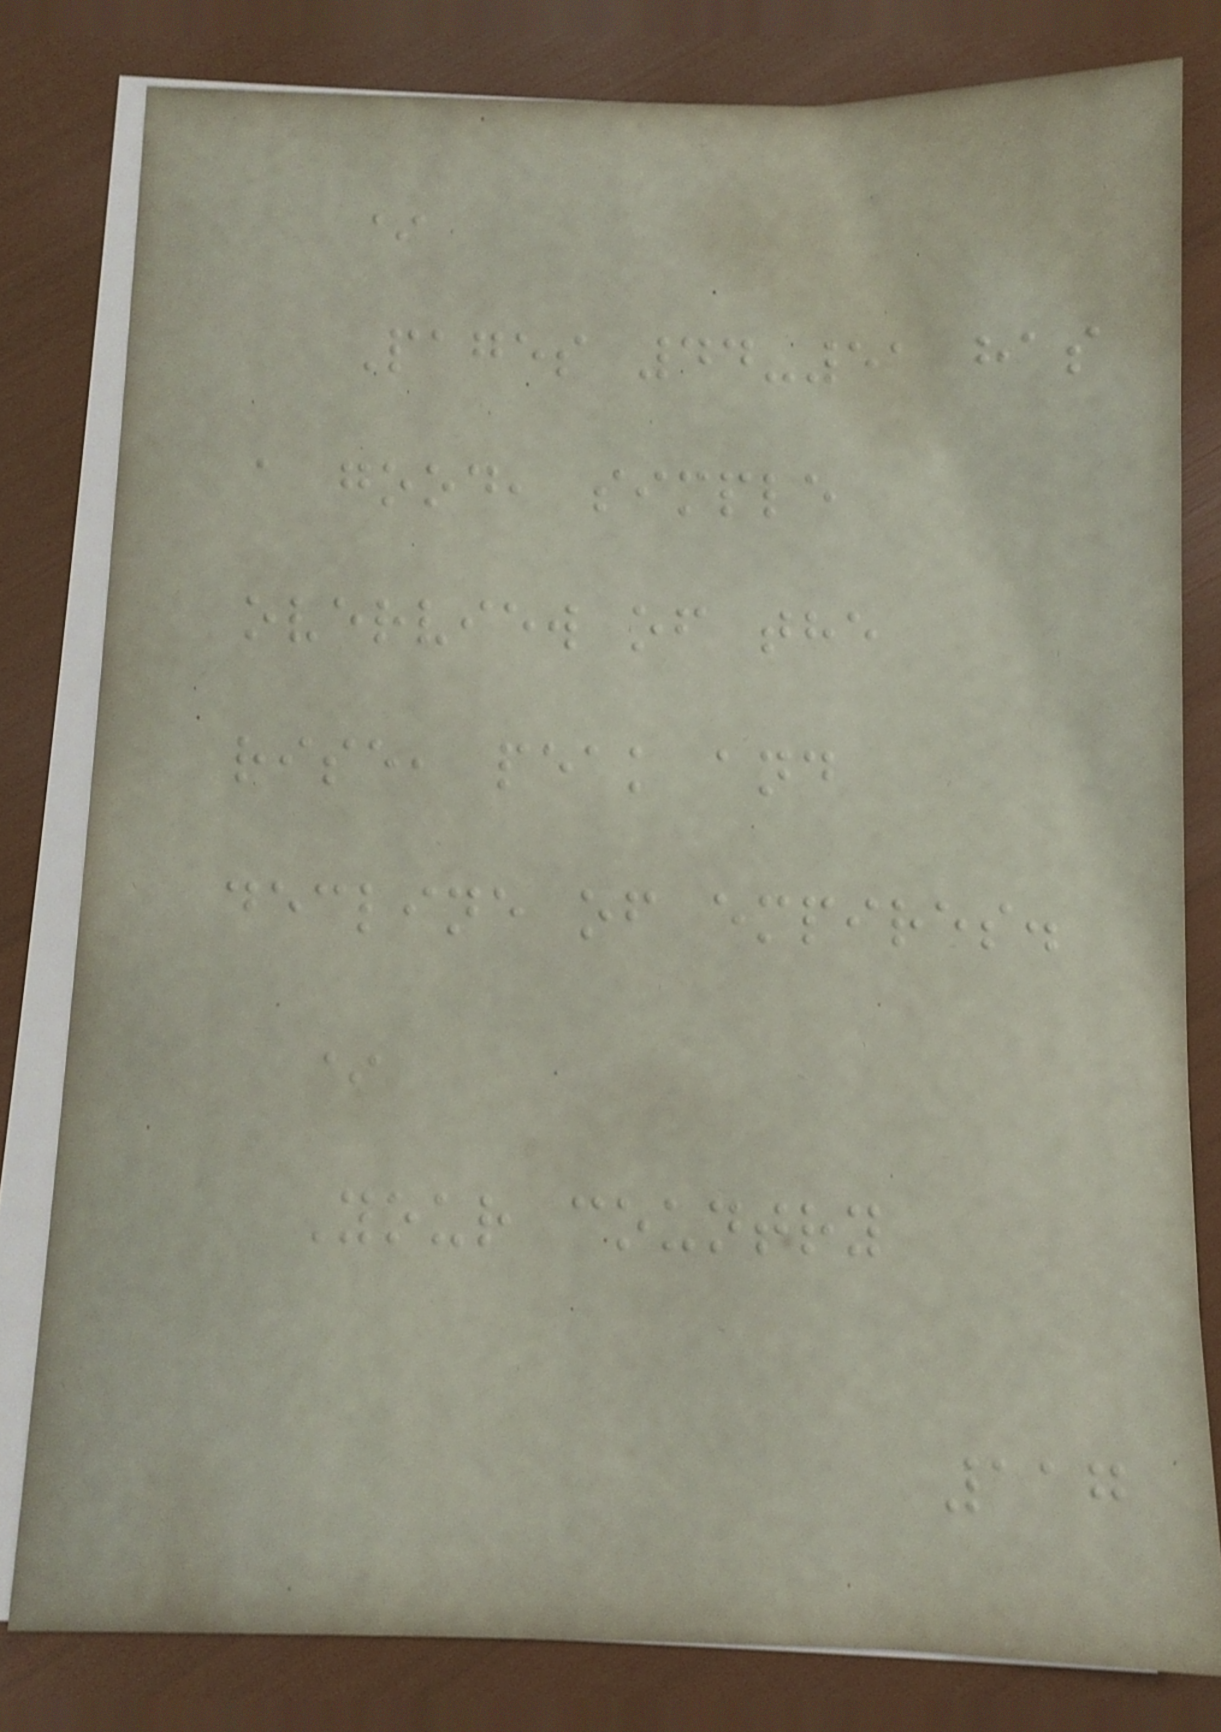*
Pages 44-51 has
a good, simple
overview of the
rise, peak and
decline of empires.
*
Your country
117
